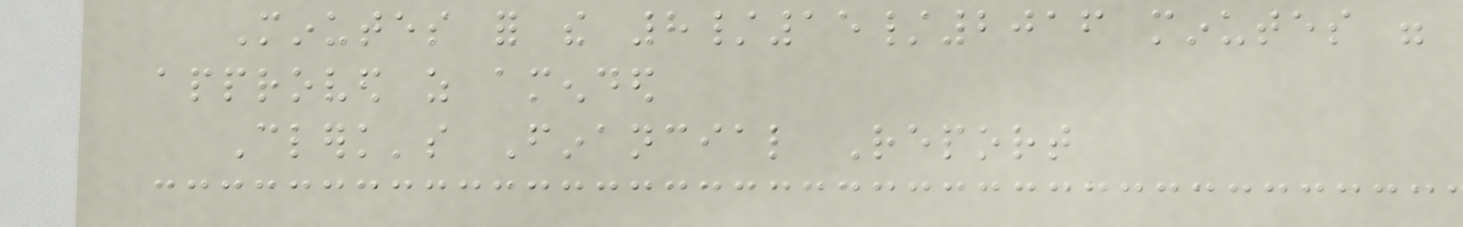Minutes for the 8/15/2016 minutes were
approved as amended
Clerk's Financial Report
